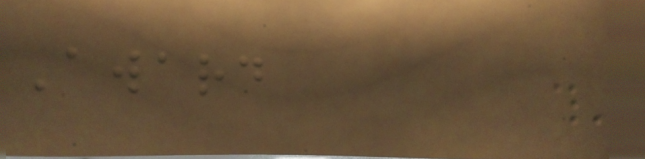Award
